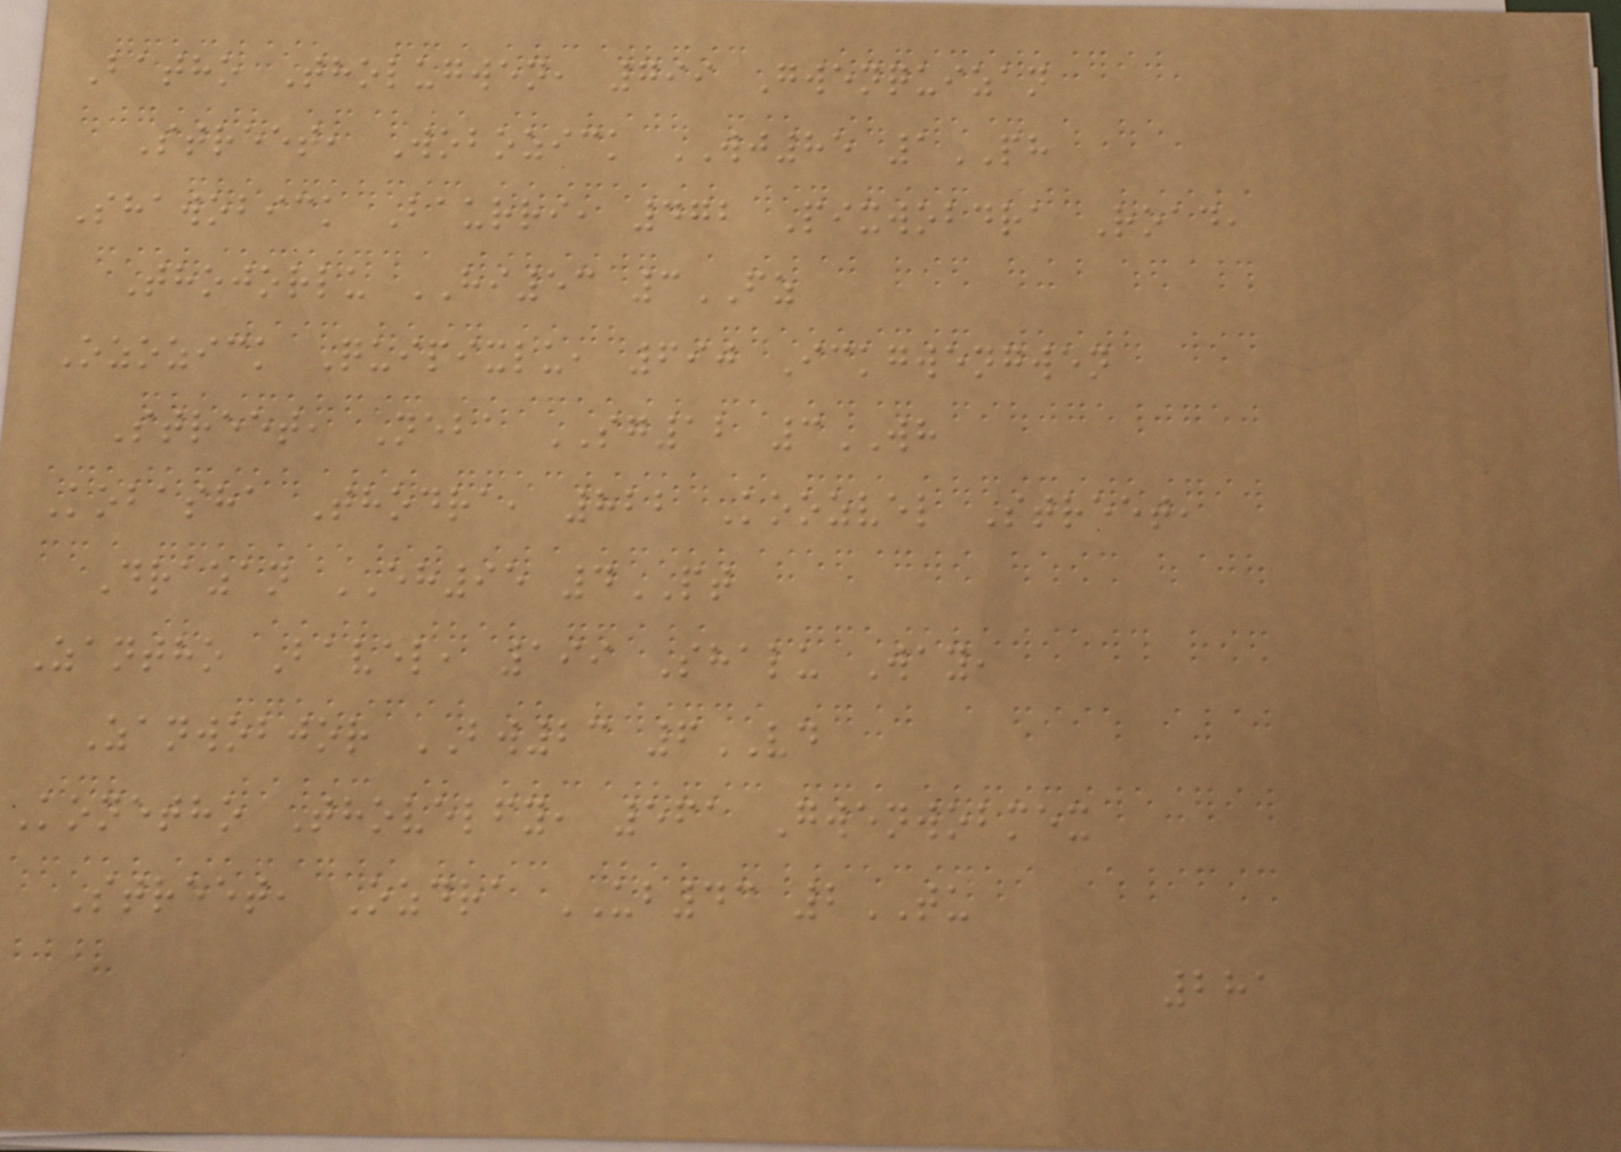Batho Tholugwen, 799 Gwenquizan
Street, Wobozick WJ85 1PH
Shawobick Baurri, 472 Pixwobdra Road,
Thojorlu HI53 3FZ
Ozozick Quipixlu, 690 Ickgwengwen
Street, Neba SG12 3WH
Kobasha Thodra, 822 Koozvel Street,
Drazan EH95 4PT
Zantho Bavel, 199 Shalu Way,
Zanwobjor BW23 6VD
Konetho Thovelfy, 561 Gwenwobmex
Street, Ozdra UB43 2TU
281
